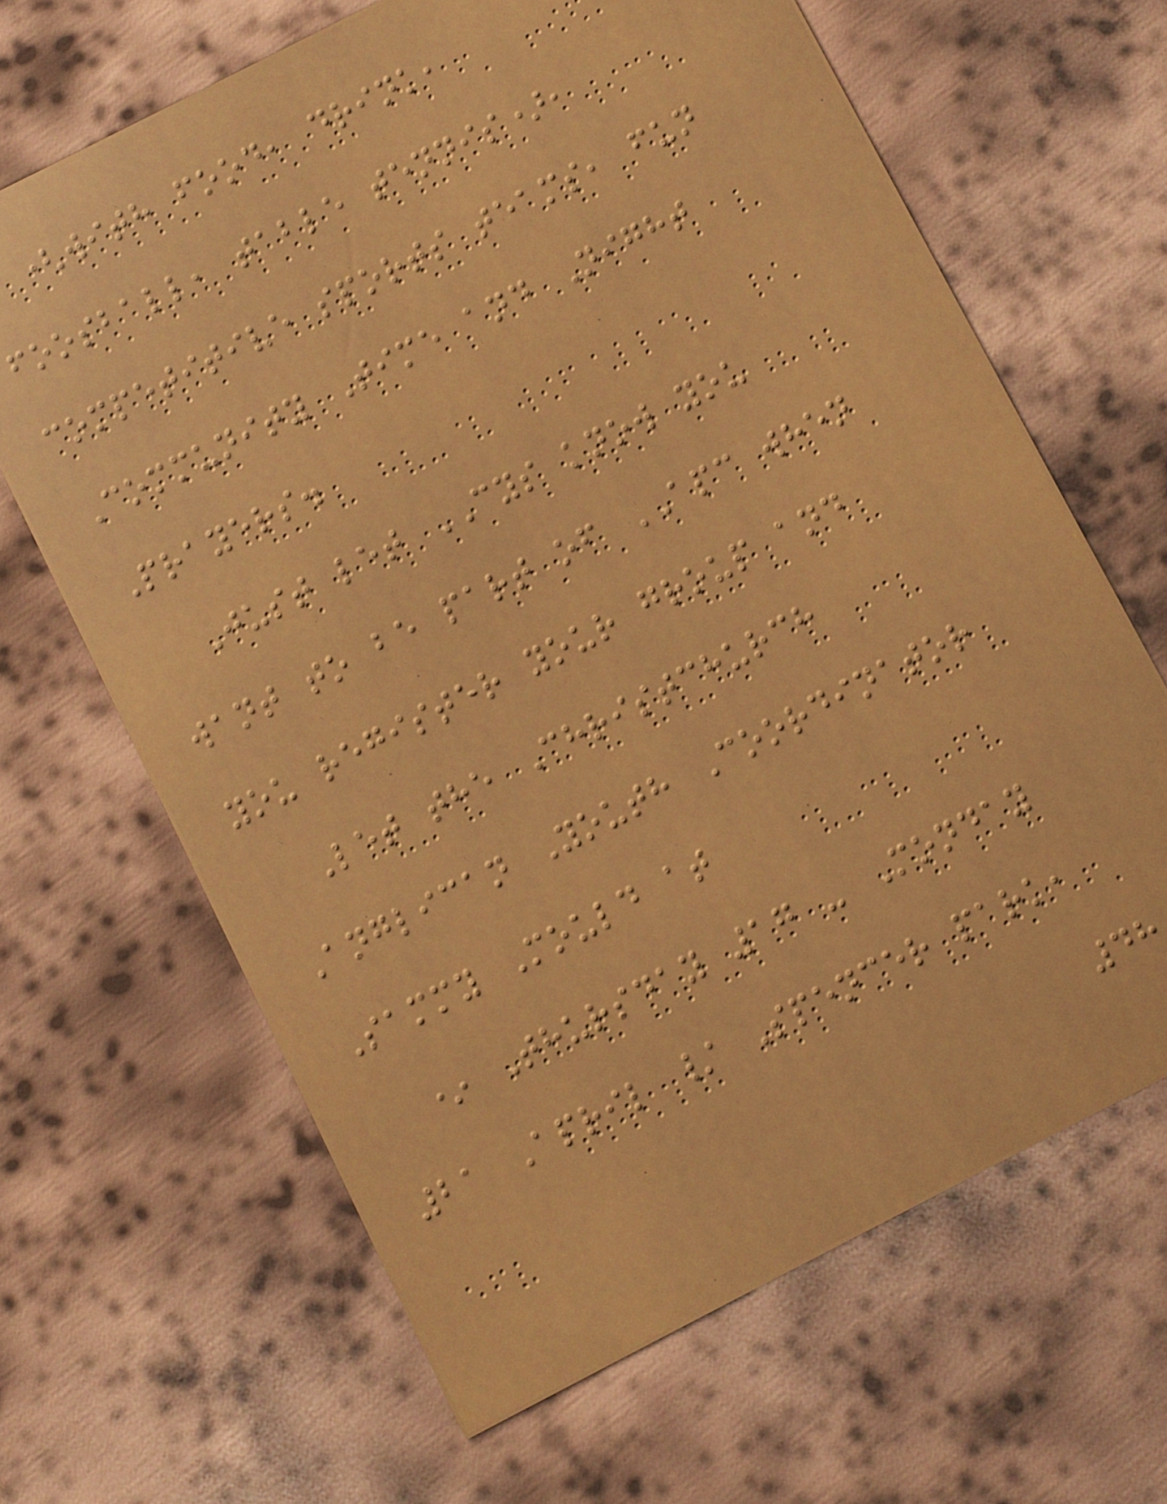(with food, drink,
foosball, table tennis),
competitive sports teams, fun
Community Time and Night
Prayers.
Just let CYS know you
want to be part of APC when
you register your group and
Let the Christchurch
Anglican Youth Coordinator
Sammy Mould at
* Thursday 17 - Monday
21 April / Spencer park,
48
